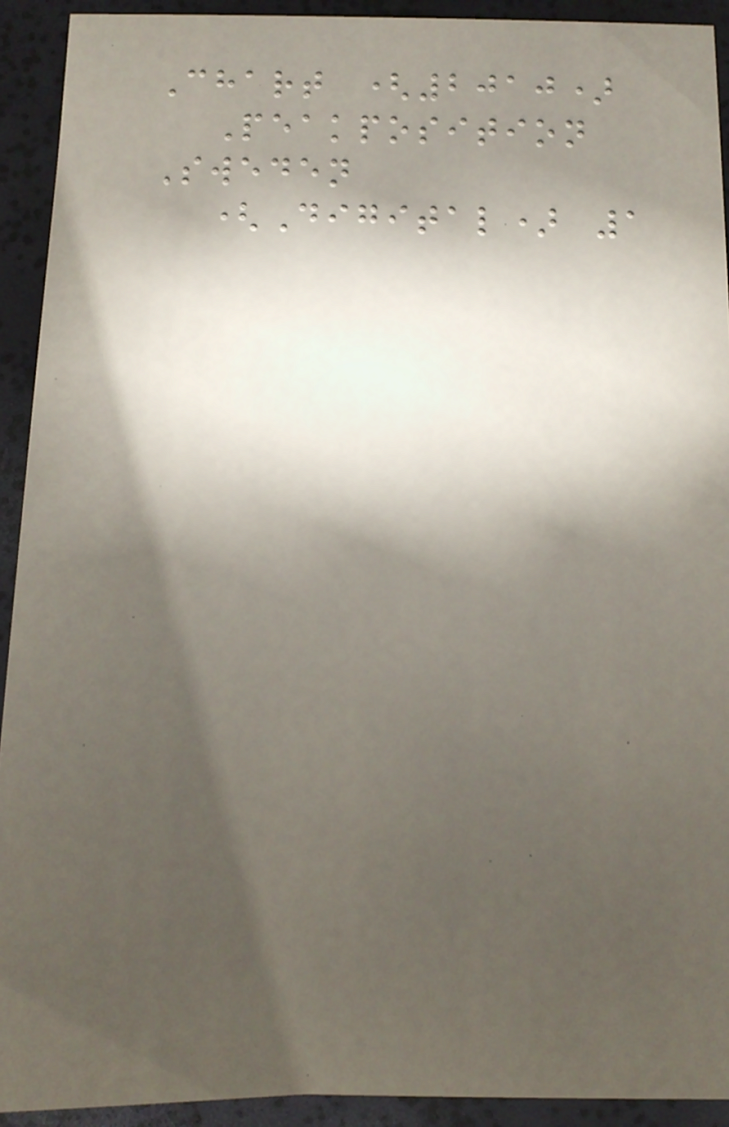Chart (2010)
Peakposition
Sweden
(Digital) 1
